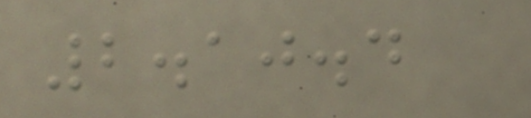2.10.4
